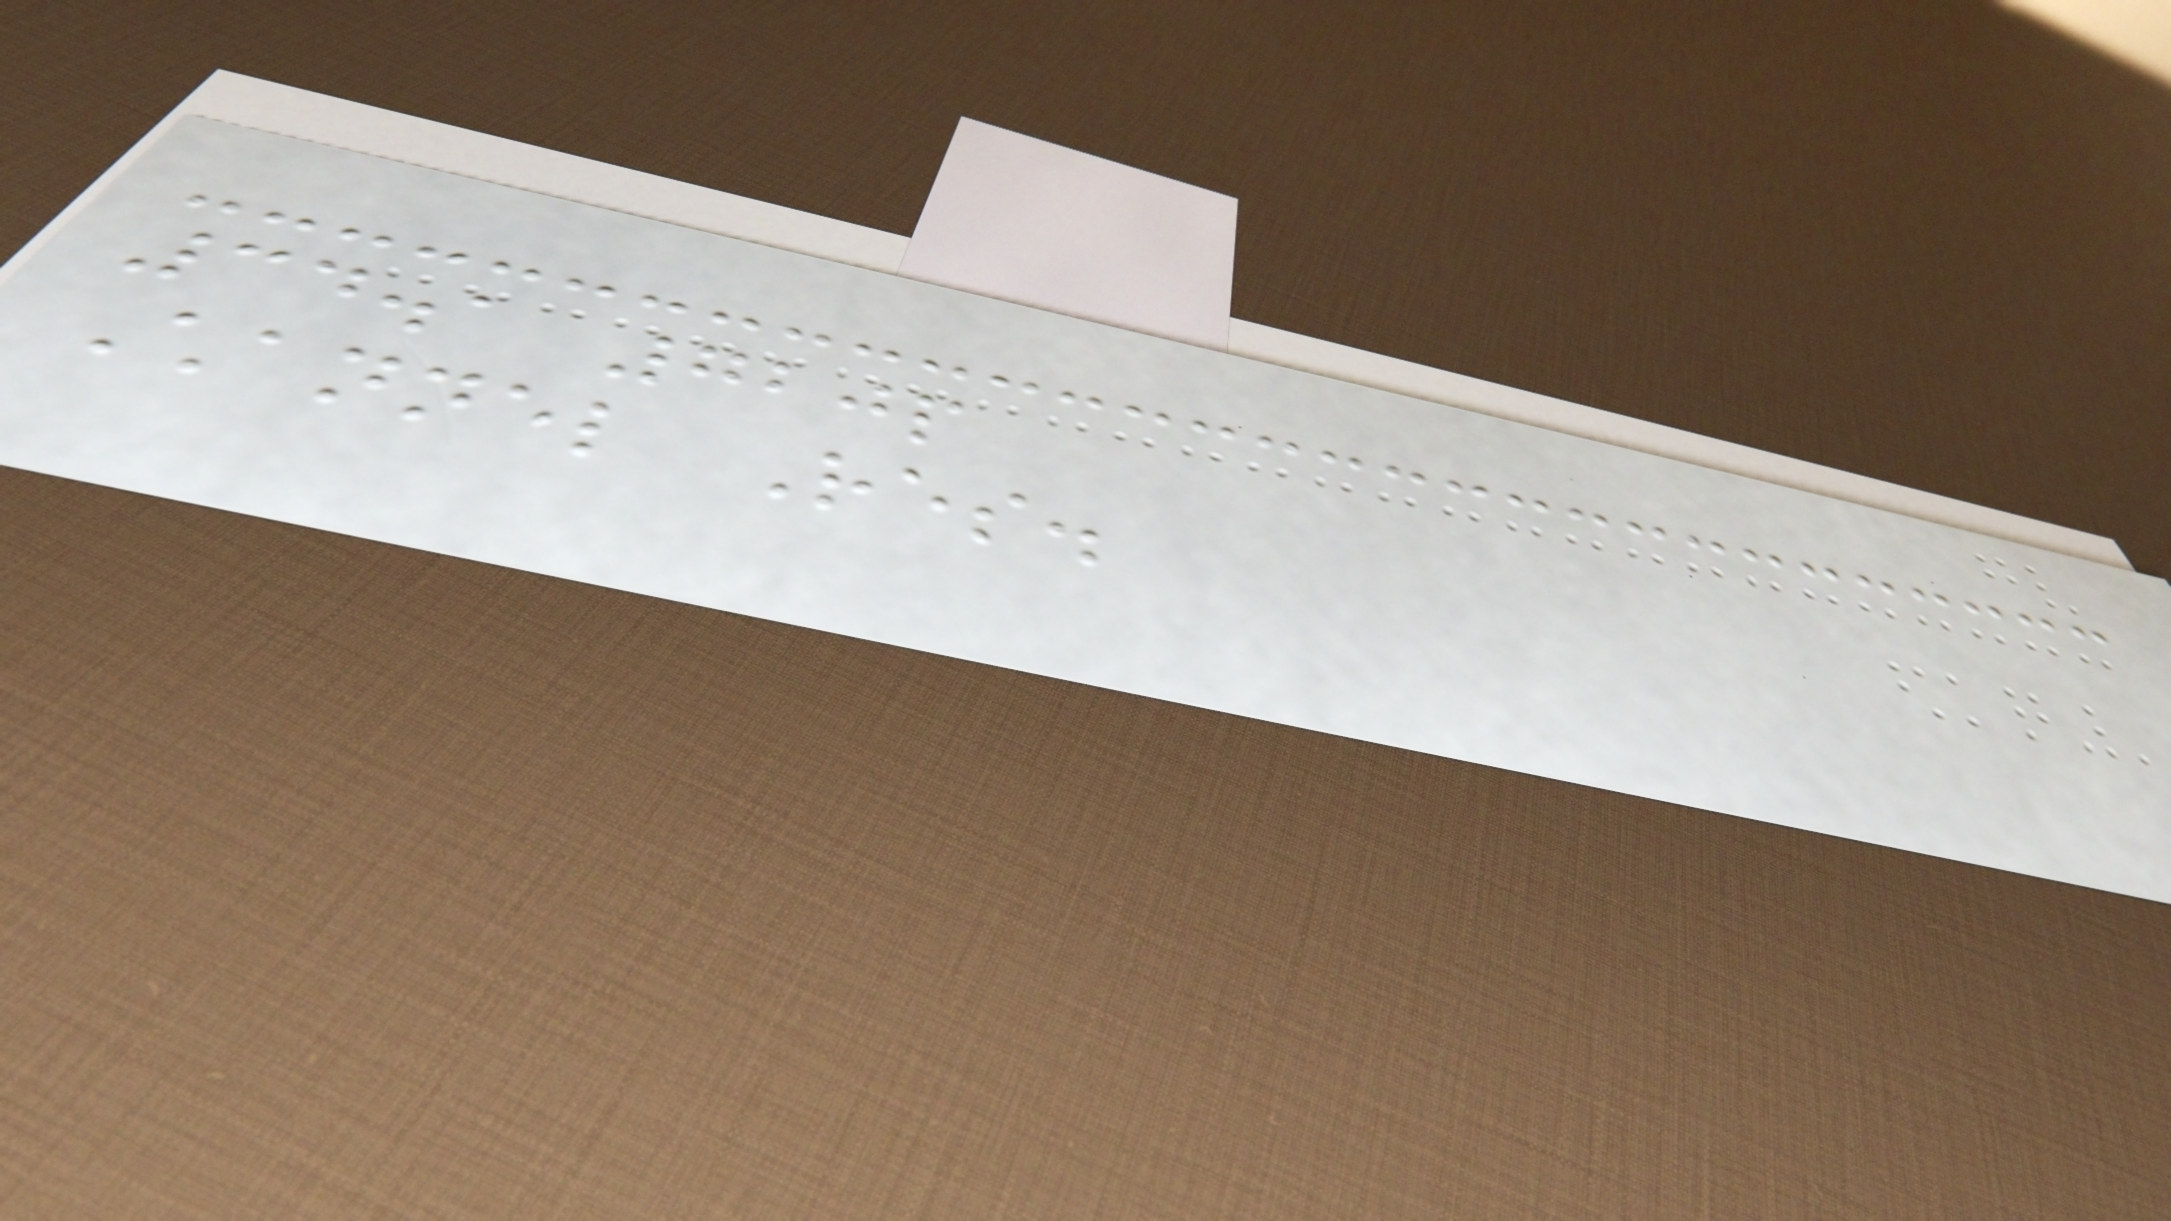34.1 720p
Channel Res.
